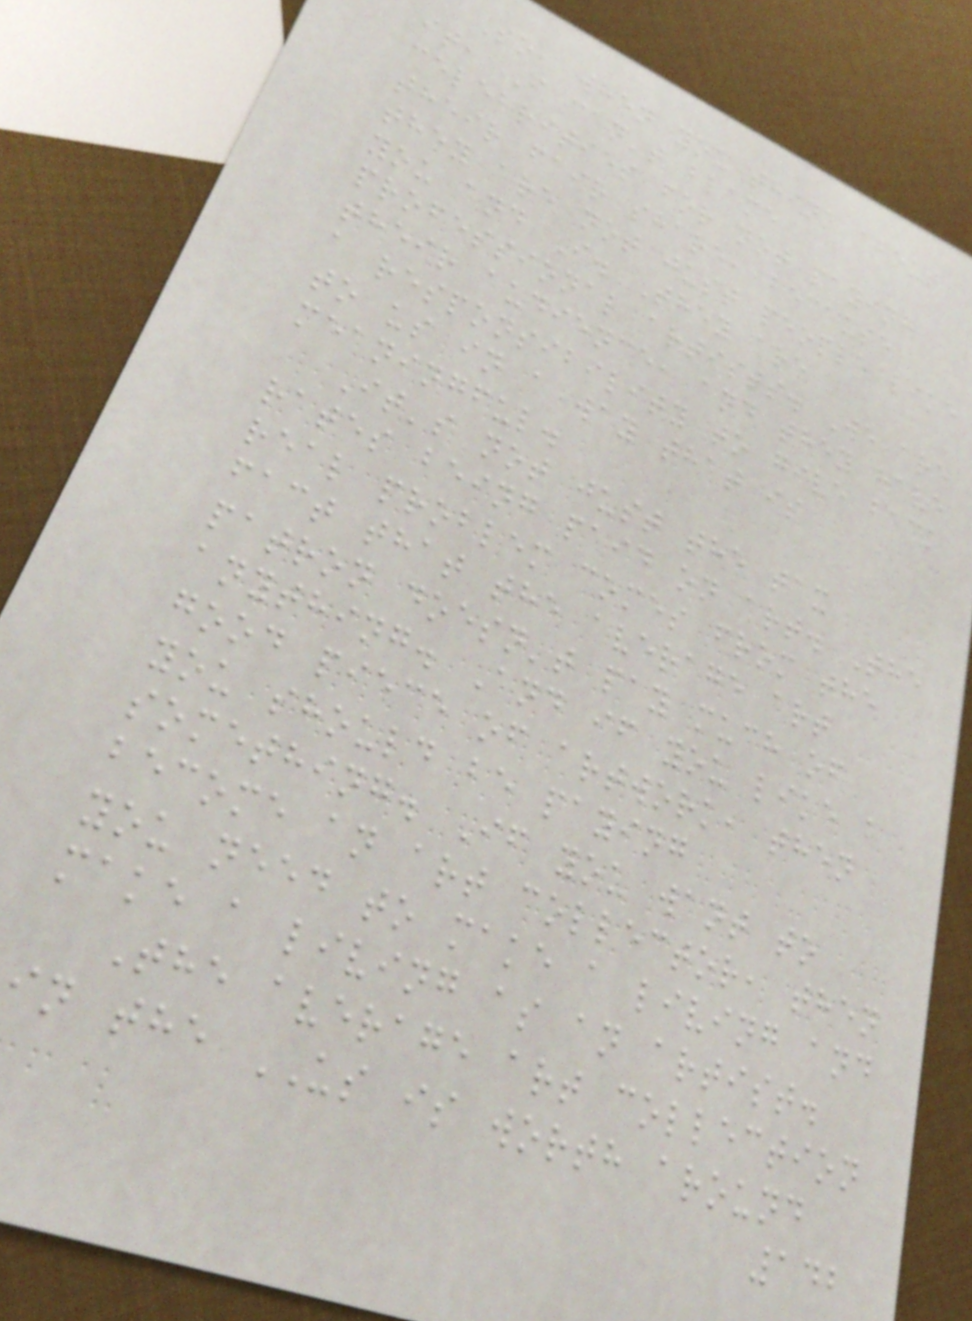So, when you think about
it, I can't blame
celebrities for not paying
their fair share, because
they are not just people like
you and I. They are
professional artists. We are
their audience, and they have
a responsibility to give back
to us in a way that is
meaningful.
It's not just the tax
rates being paid on art. The
real problem comes from the
fact that the average art
patron doesn't pay much of
anything. And if you like a
good piece of artwork, then
you should be paying
something. If you want to
become an art collector, then
you need to make a living and
make a living as an artist.
The average art collection
in the US is worth around
142
